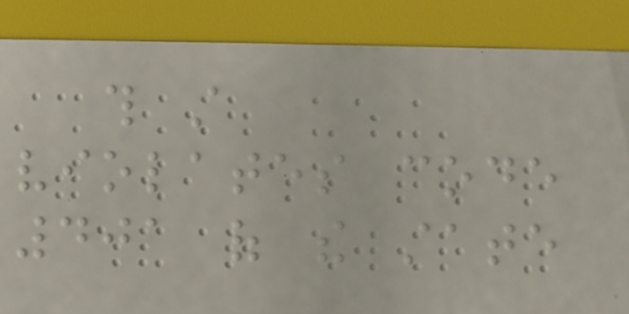this still
violates code
401 of the state
